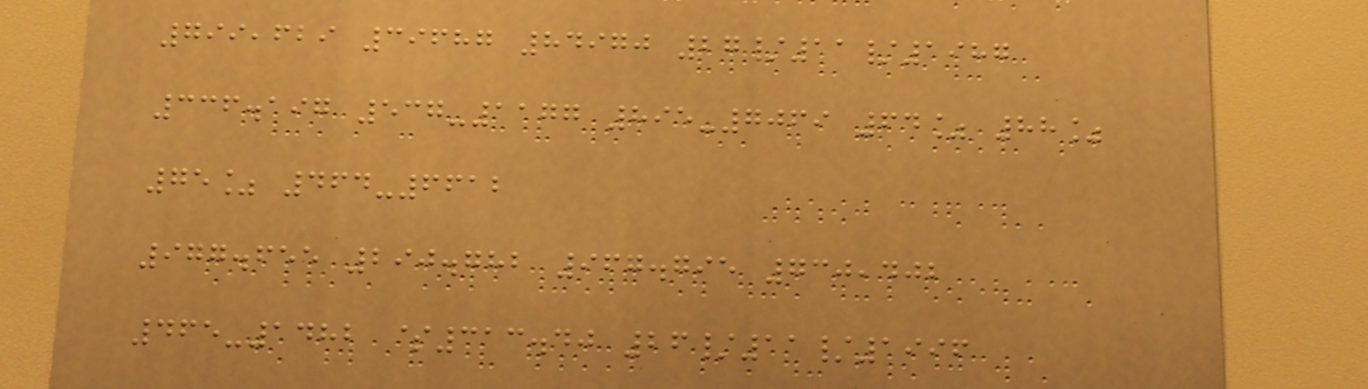799,629 39687 84970 27/11/1987
336.197 537-1177 895-7069 64% 88%
75% 464-6612
977.655 290.782 967.795 730,402
465-1482 $313.40 26/11/1996
